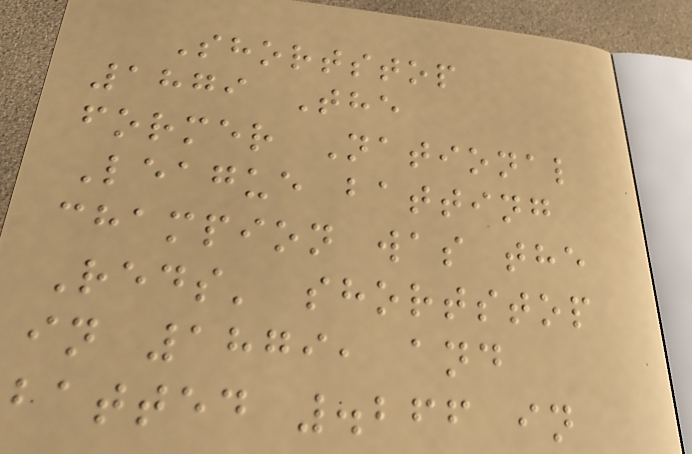Shortstop
1879 The
former National
League batting
champion was the
Reds' shortstop
in 1879, and
batted .266 in
